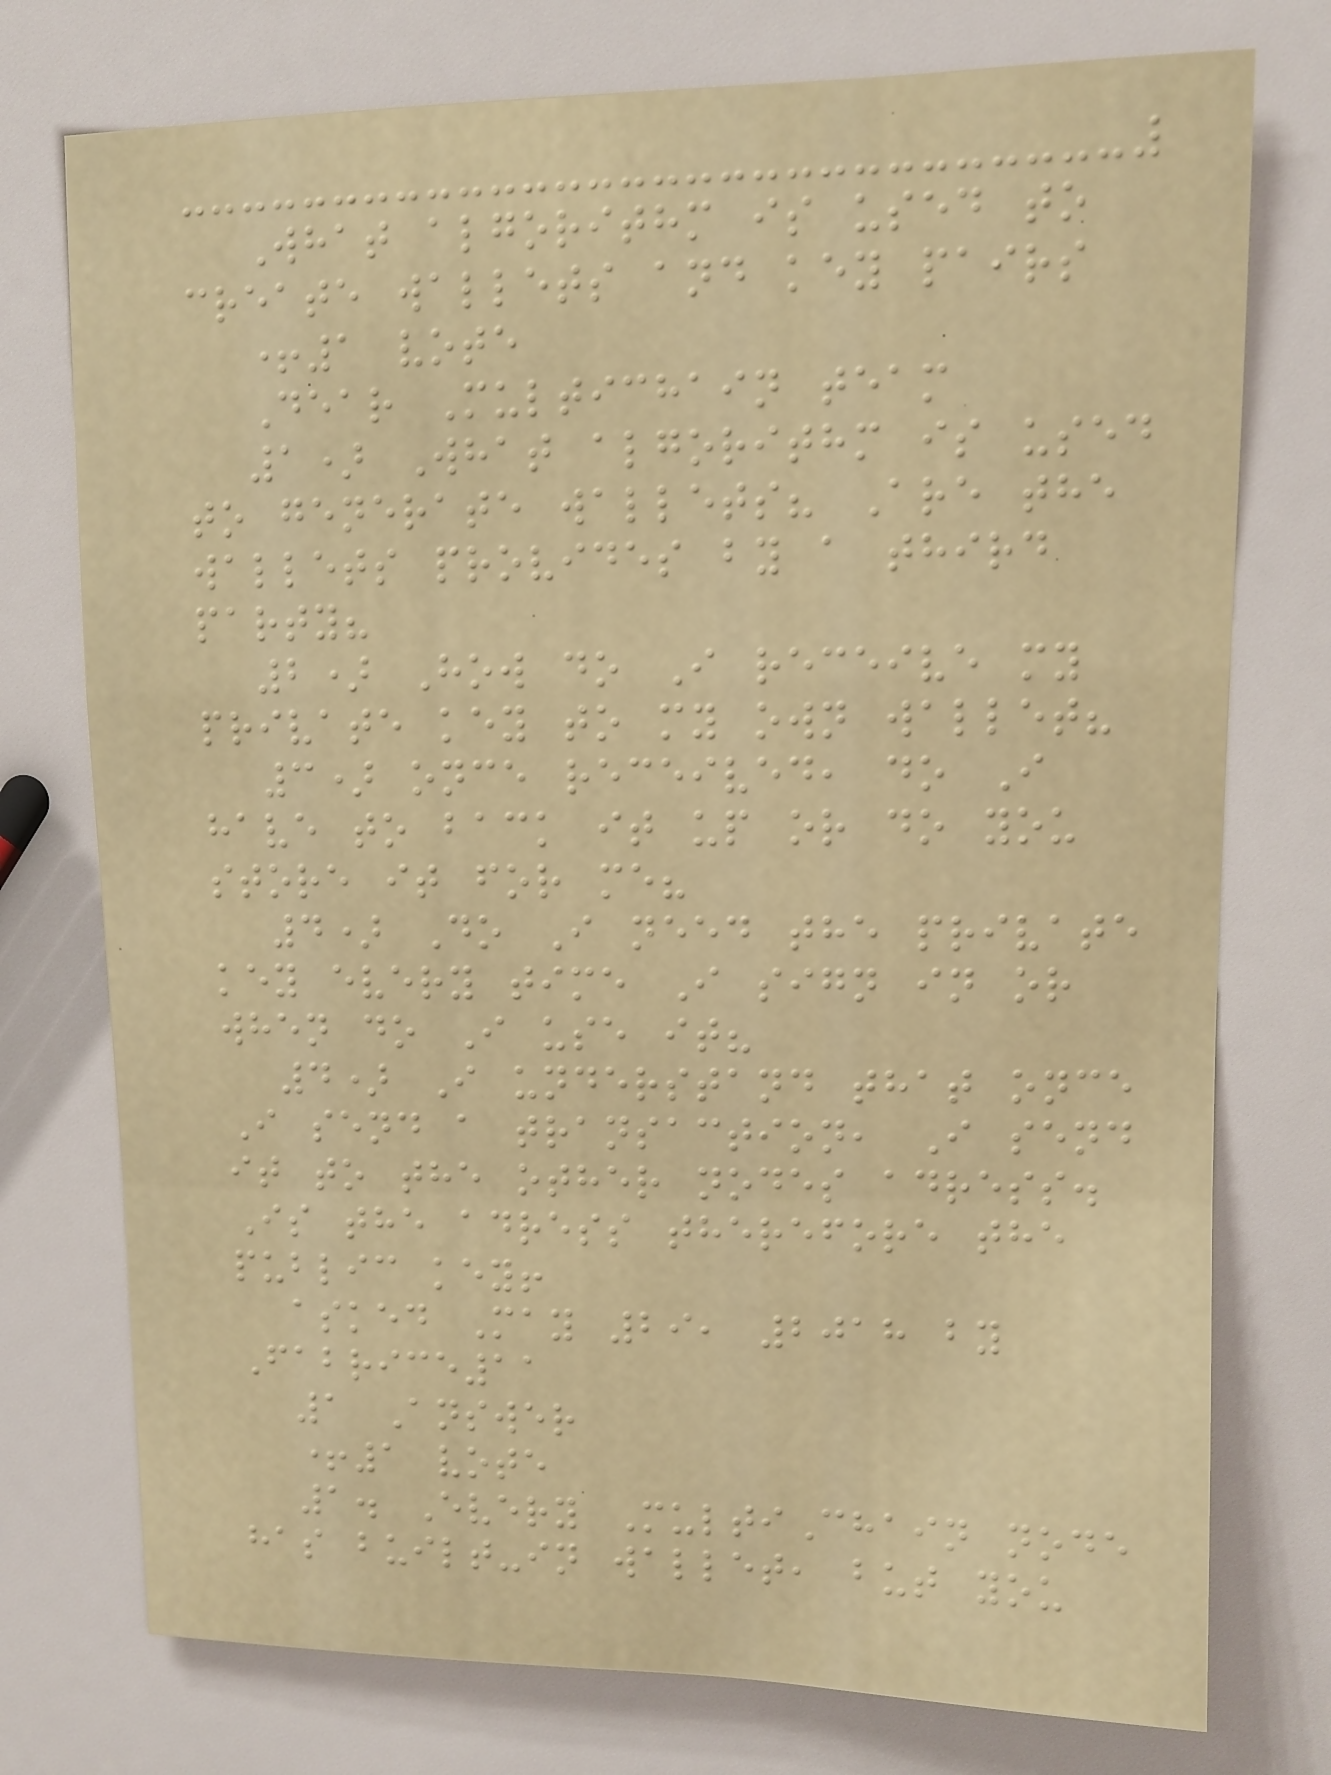What algorithm is used to
create wallets and key pairs
+1 vote
Dear Multichain team
1) What algorithm is used
to generate wallets? Are the
wallets provides by a third
party?
2) How do I receive my
private key to my own wallet?
3) once received, do I
have to back it up or do you
store it for me?
4) Do I need the private
key every time I sign in or
when do I use it?
4) I understand that once
I send a transaction, I send
it to the other nodes adress.
Is the adress therefore the
public key!
asked May 29, 2018 by
Fabrice11
1 Answer
+1 vote
1. Every MultiChain node
has built-in wallet, but you
